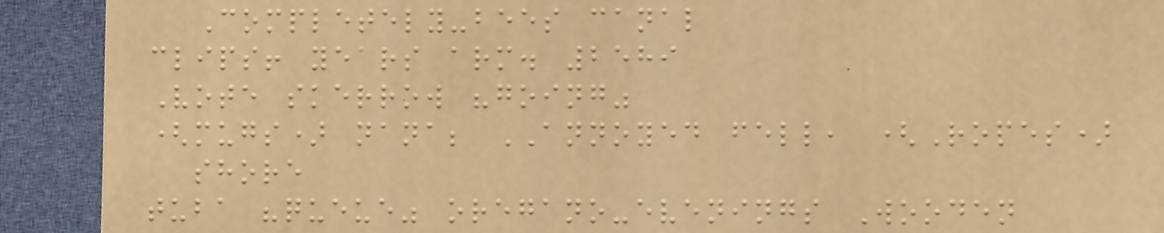Completely-bees canal
clips! years arm. 2589
Vote skerrow "going"
(mugs) nana; ANNOYED fell, (Ropes)
shore
tuba "queue" oregano-evenings Wooden
